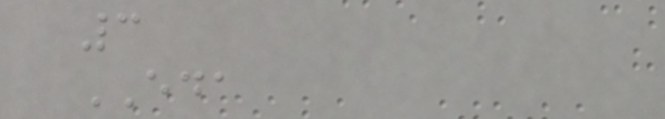3
EDA
